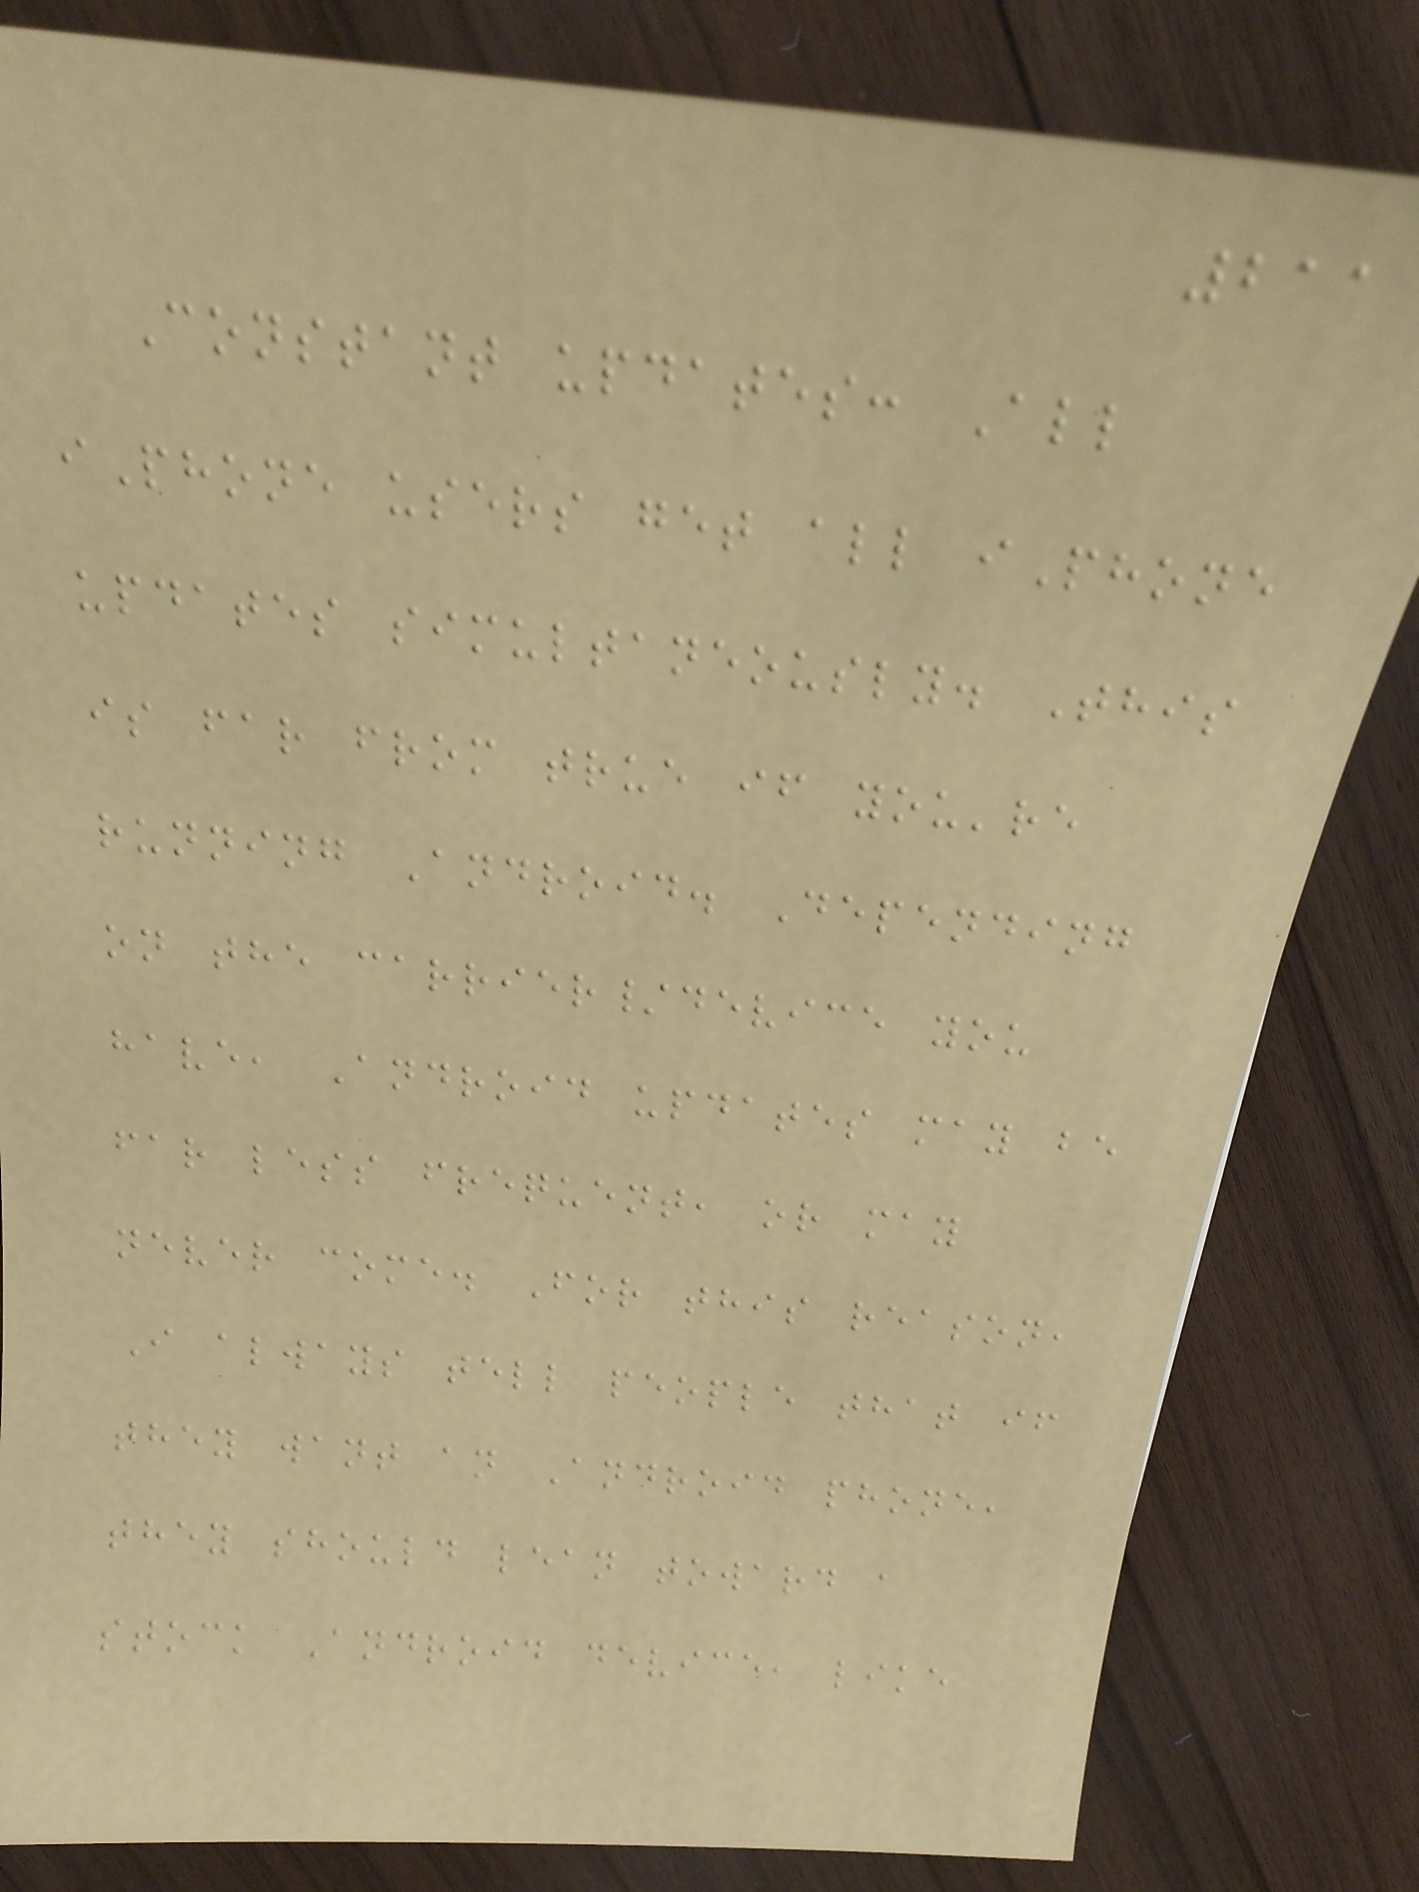211
Constant updates: All
iPhone users get all iPhone
updates simultaneously. This
is far from true if you're
running Android. Depending
on the carrier/device you
have, Android updates may be
far less frequent, or may
never come. For this reason,
I always tell people that if
they want an Android phone,
they should lean toward a
stock Android device, like
